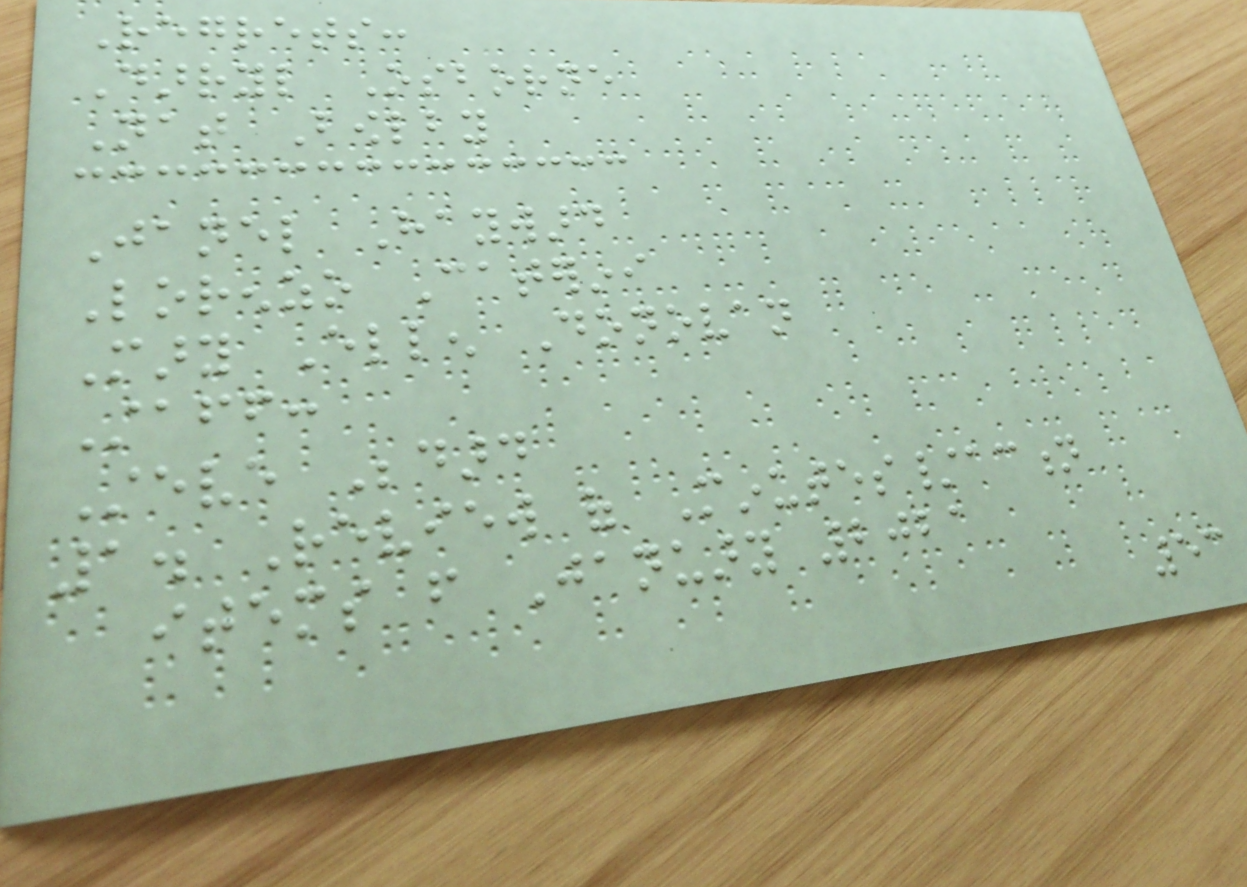Regrets:
Darryl Osborne
Nat Bowlby
Janel Hayward
Lorenzo Caterini
Mary Ellen Donovan
Staff:
Steve Bedard
1. Review of Minutes/action
items from January 2021
53
